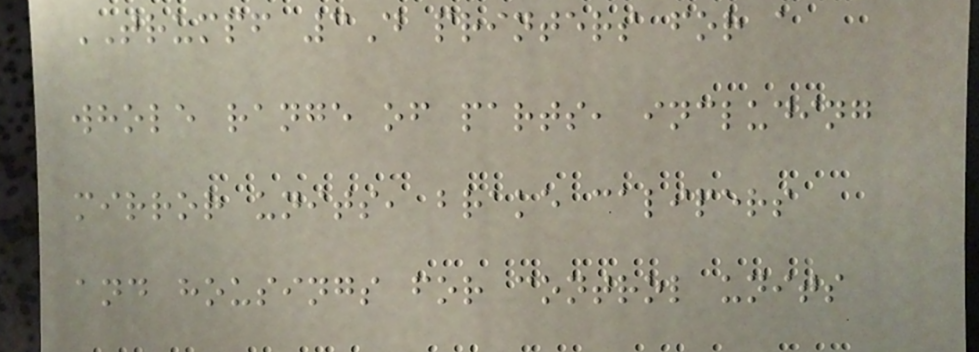TRUMPF 3D printers for a
whole range of parts, including
mirror units, brake calipers
and housings for control units
